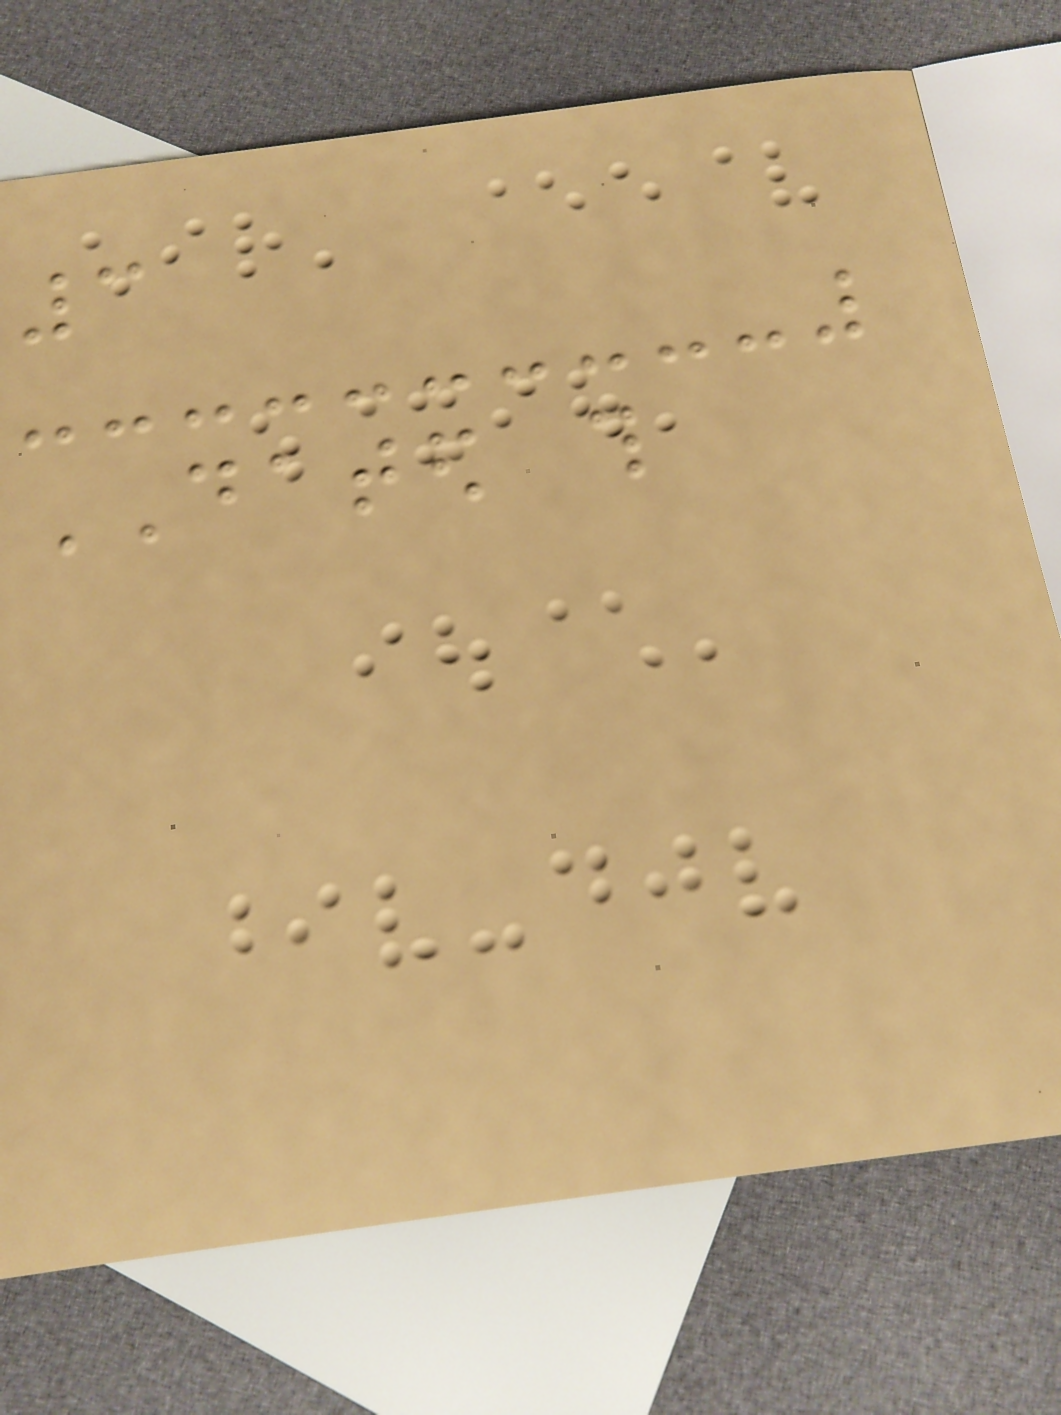3
DATED this
